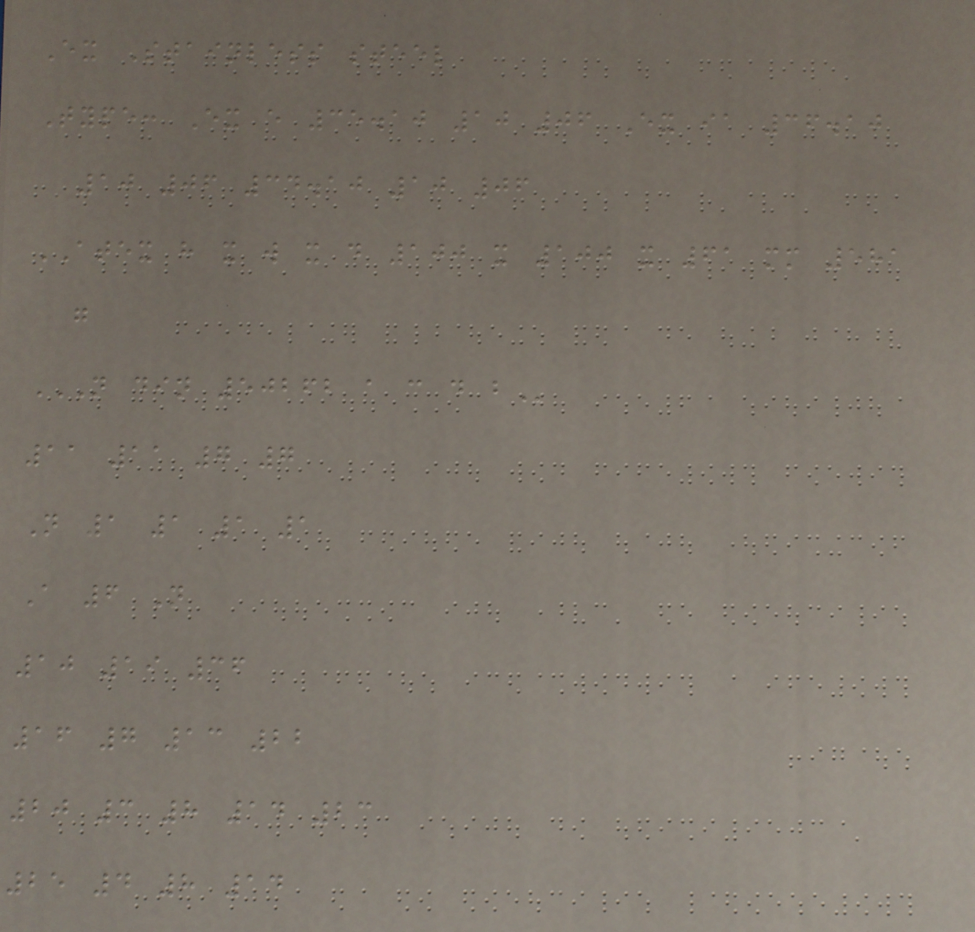Ex Stainless steel
Type: Ex e 35.10 10 06 Ex ia 36.10
10 06 34.10 10 06
ATEX h x w x d 100 x 100 x 61 mm 581
g
N DIN 50262 A C D B
11 11 7 7
N 1 1 1 1
A 6 N
10 19 36
16 7 13 22
20 3 8 14 23
25 4 8 14
